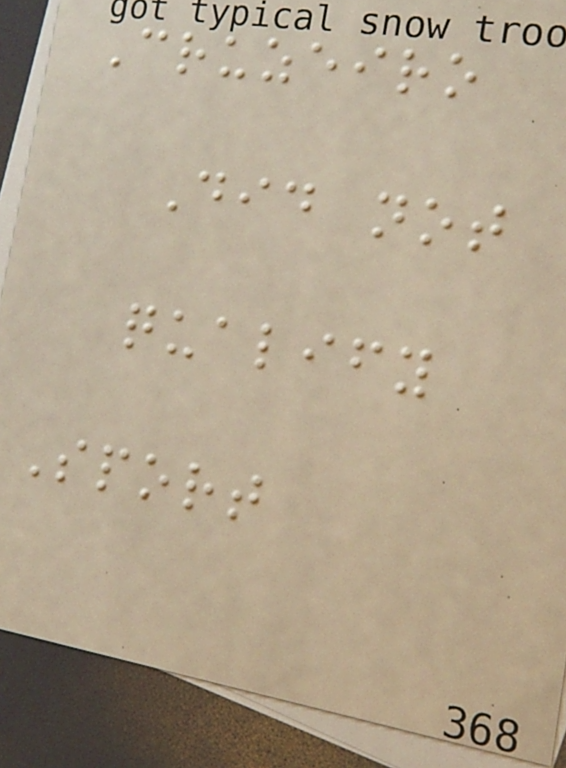Cruzeiro
Did not
qualify
Sport
